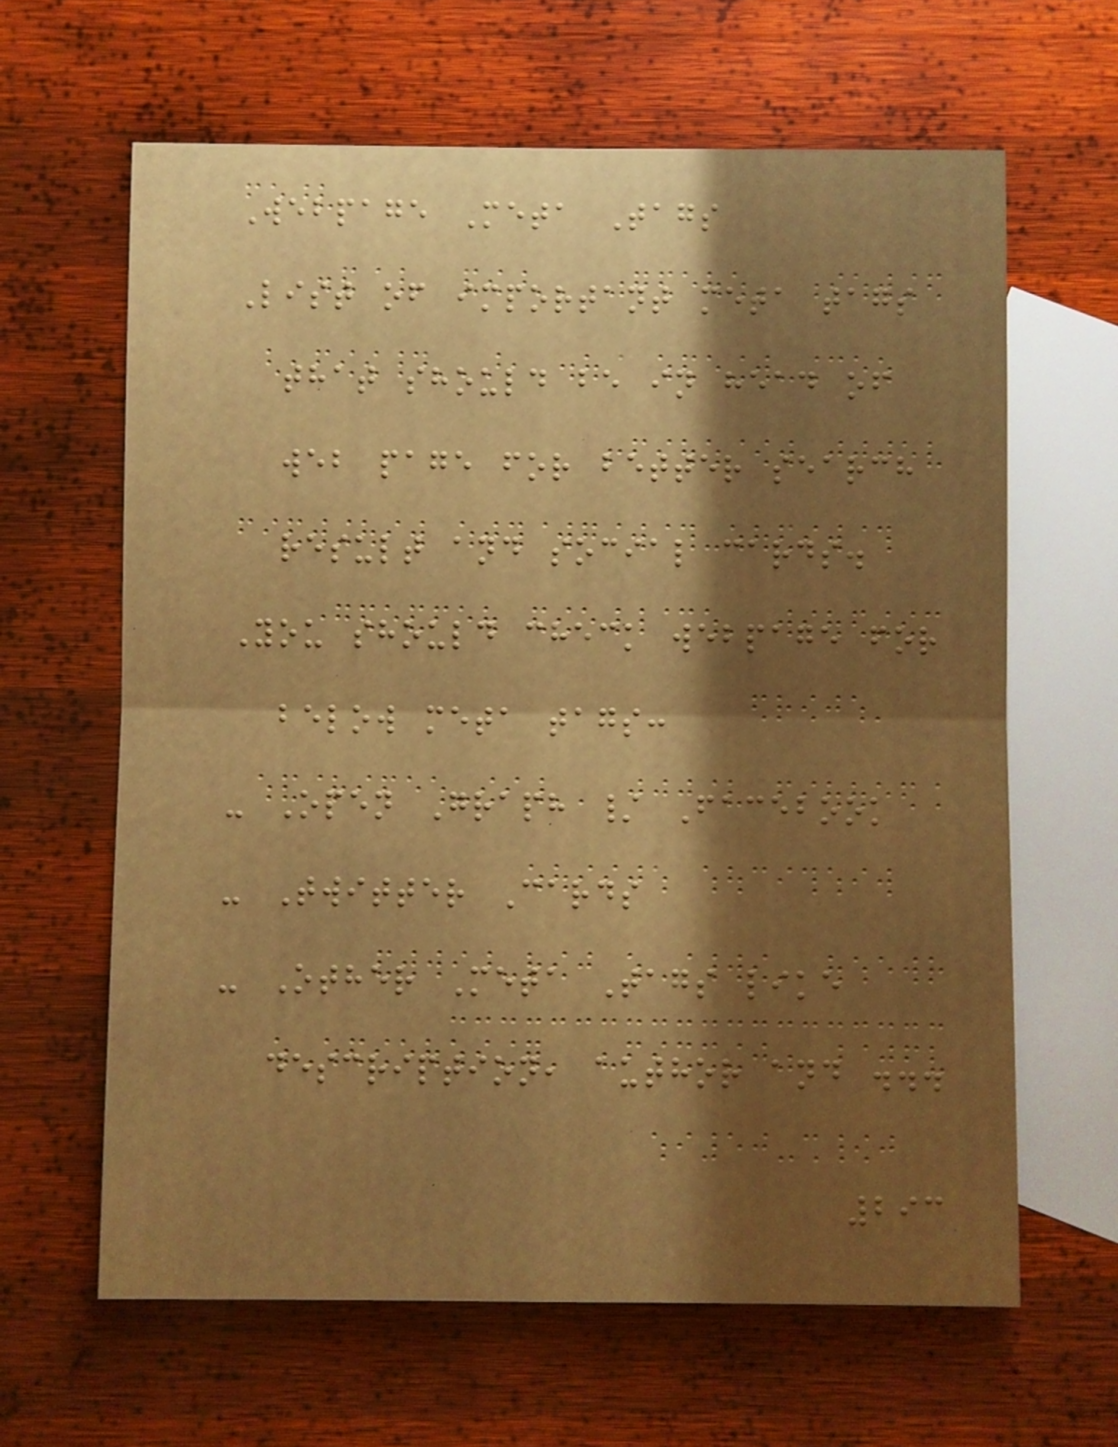Webpage Meta Tags
List of important meta tags
that should be in head of
web page for better search
result and social cards.
You should check webpage for
below meta tags:
- Open Graph / Facebook
- Twitter Cards
- Other Meta Tags like
description, author and ...
293
